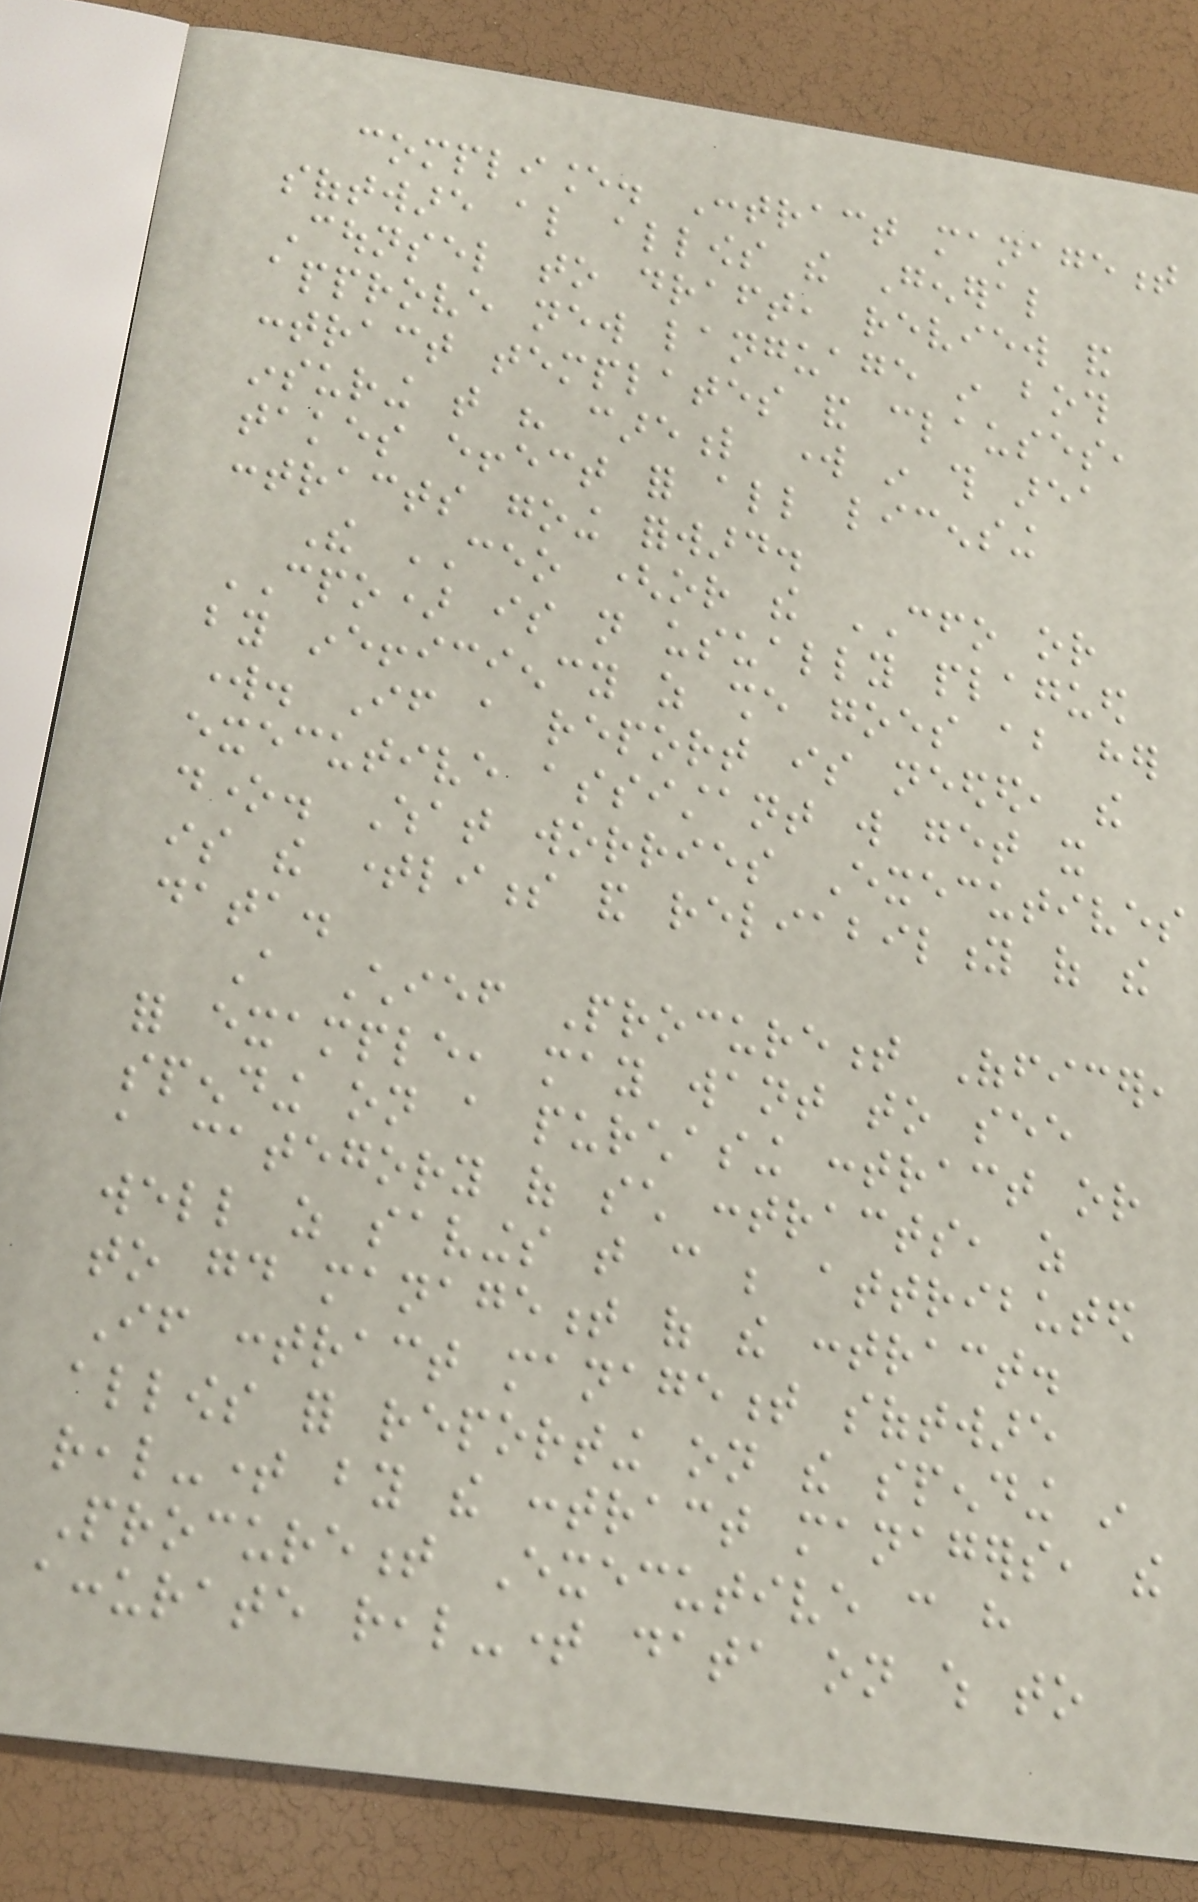compliance. Contract management
software also allows the General
Counsel to draft, review and
approve new language in both
contract templates and clauses,
insuring that his careful work in this area
takes effect for all licensing
contracts going forward.
The CEO (or the CFO or
CPO) is not usually plagued
by inefficiency as she goes about her
work. If a report is needed, the
executive assistant will get it
done. What worries Executives
is the timeliness and reliability of the
data.
A Chief Procurement Officer,
for example, may want to see
spending on a purchasing contract or
a category of such contracts, as
well as savings that can be attributed
to good management of the contract.
If contract management software
allows for reporting on the spending in
real-time by the contract managers, the
Procurement Executive can have
accurate real-time data on which to
